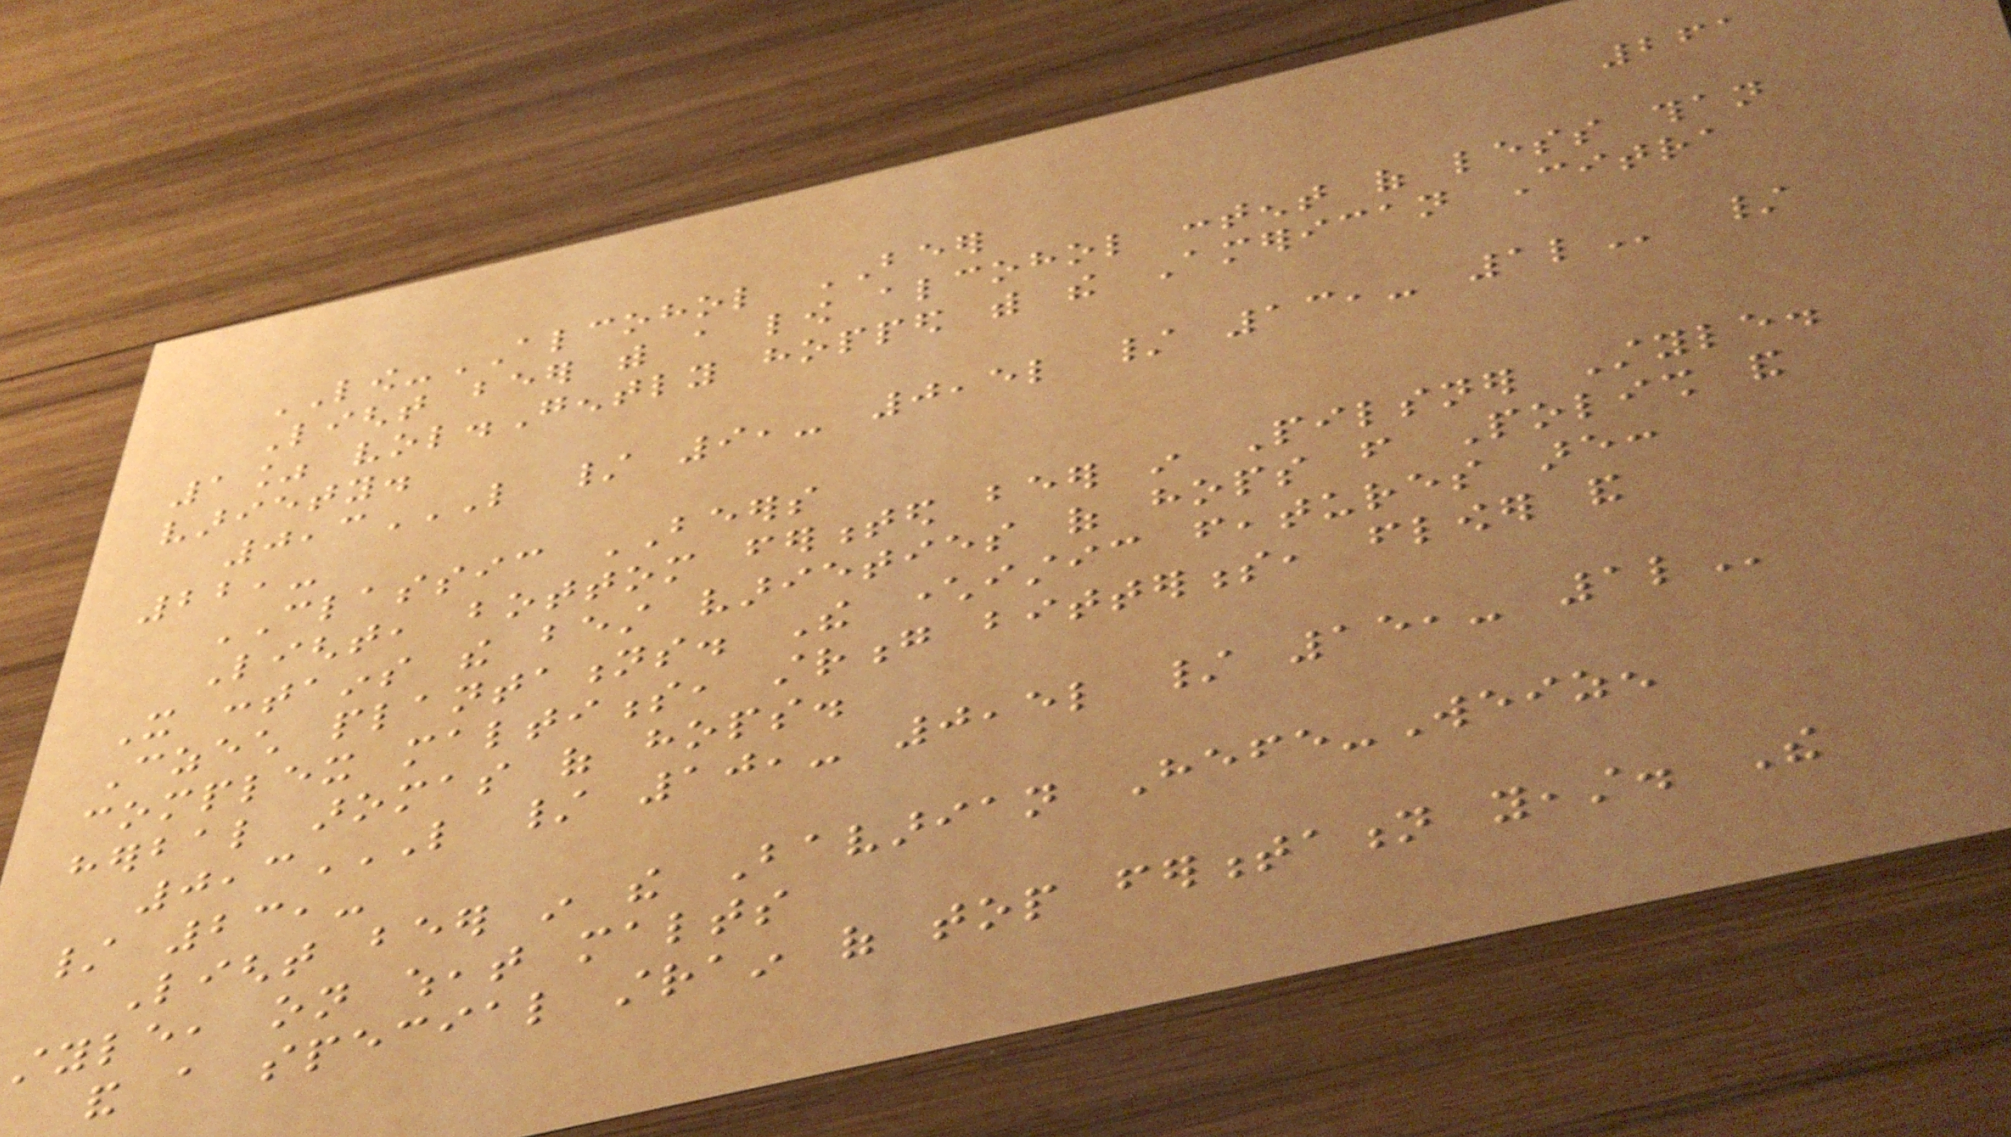261
LOW-ALCOHOL BEER
Light beer with a low alcohol content of less than
1% vol.Gently hopped with the American Citra
variety.
0,3L / 9,- 0,5L / 13,- 1L /
22,-
CLASSIC BEERS
Light, bottom fermented beer in Pilsner Style.
It contains the best varieties of hops from Polish and
Czech plantations. The characteristic features are:
complex maltiness, strong bitterness, flower and
herbal aromas of hops.
0,3L / 10,- 0,5L / 15,- 1L
/ 23,-
Light beer in the Bavarian Hefe-Weizen
style, on wheat malts
and a special strain of top fermentation yeast. The
